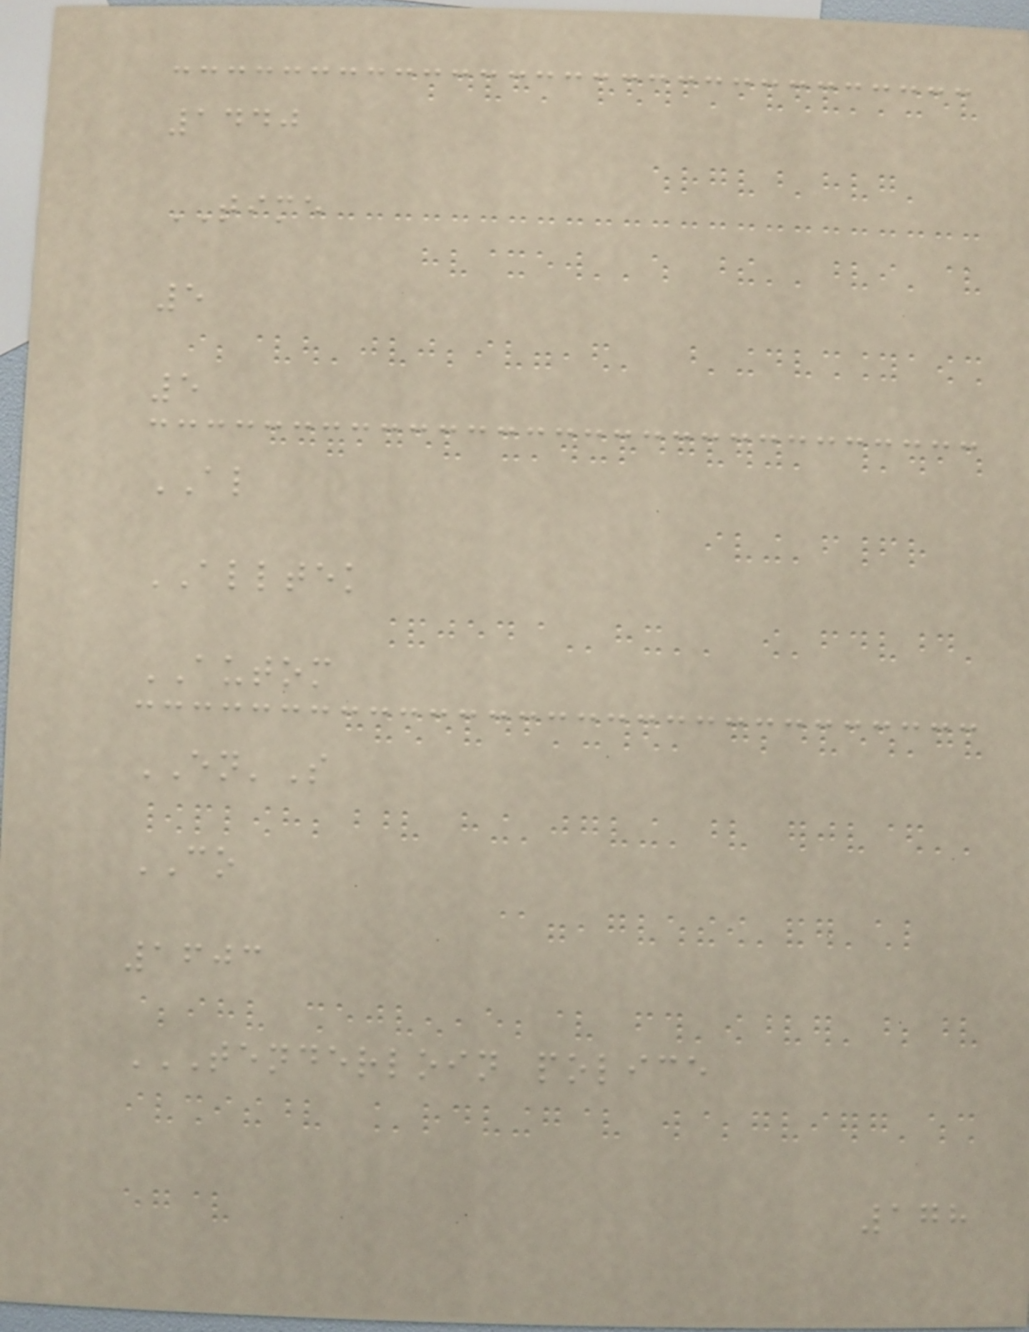1440
TIME
5
5
AL
ALLTEK
AUTOM
EN'S
CO
1603
TENDERLOIN POLICE
178
